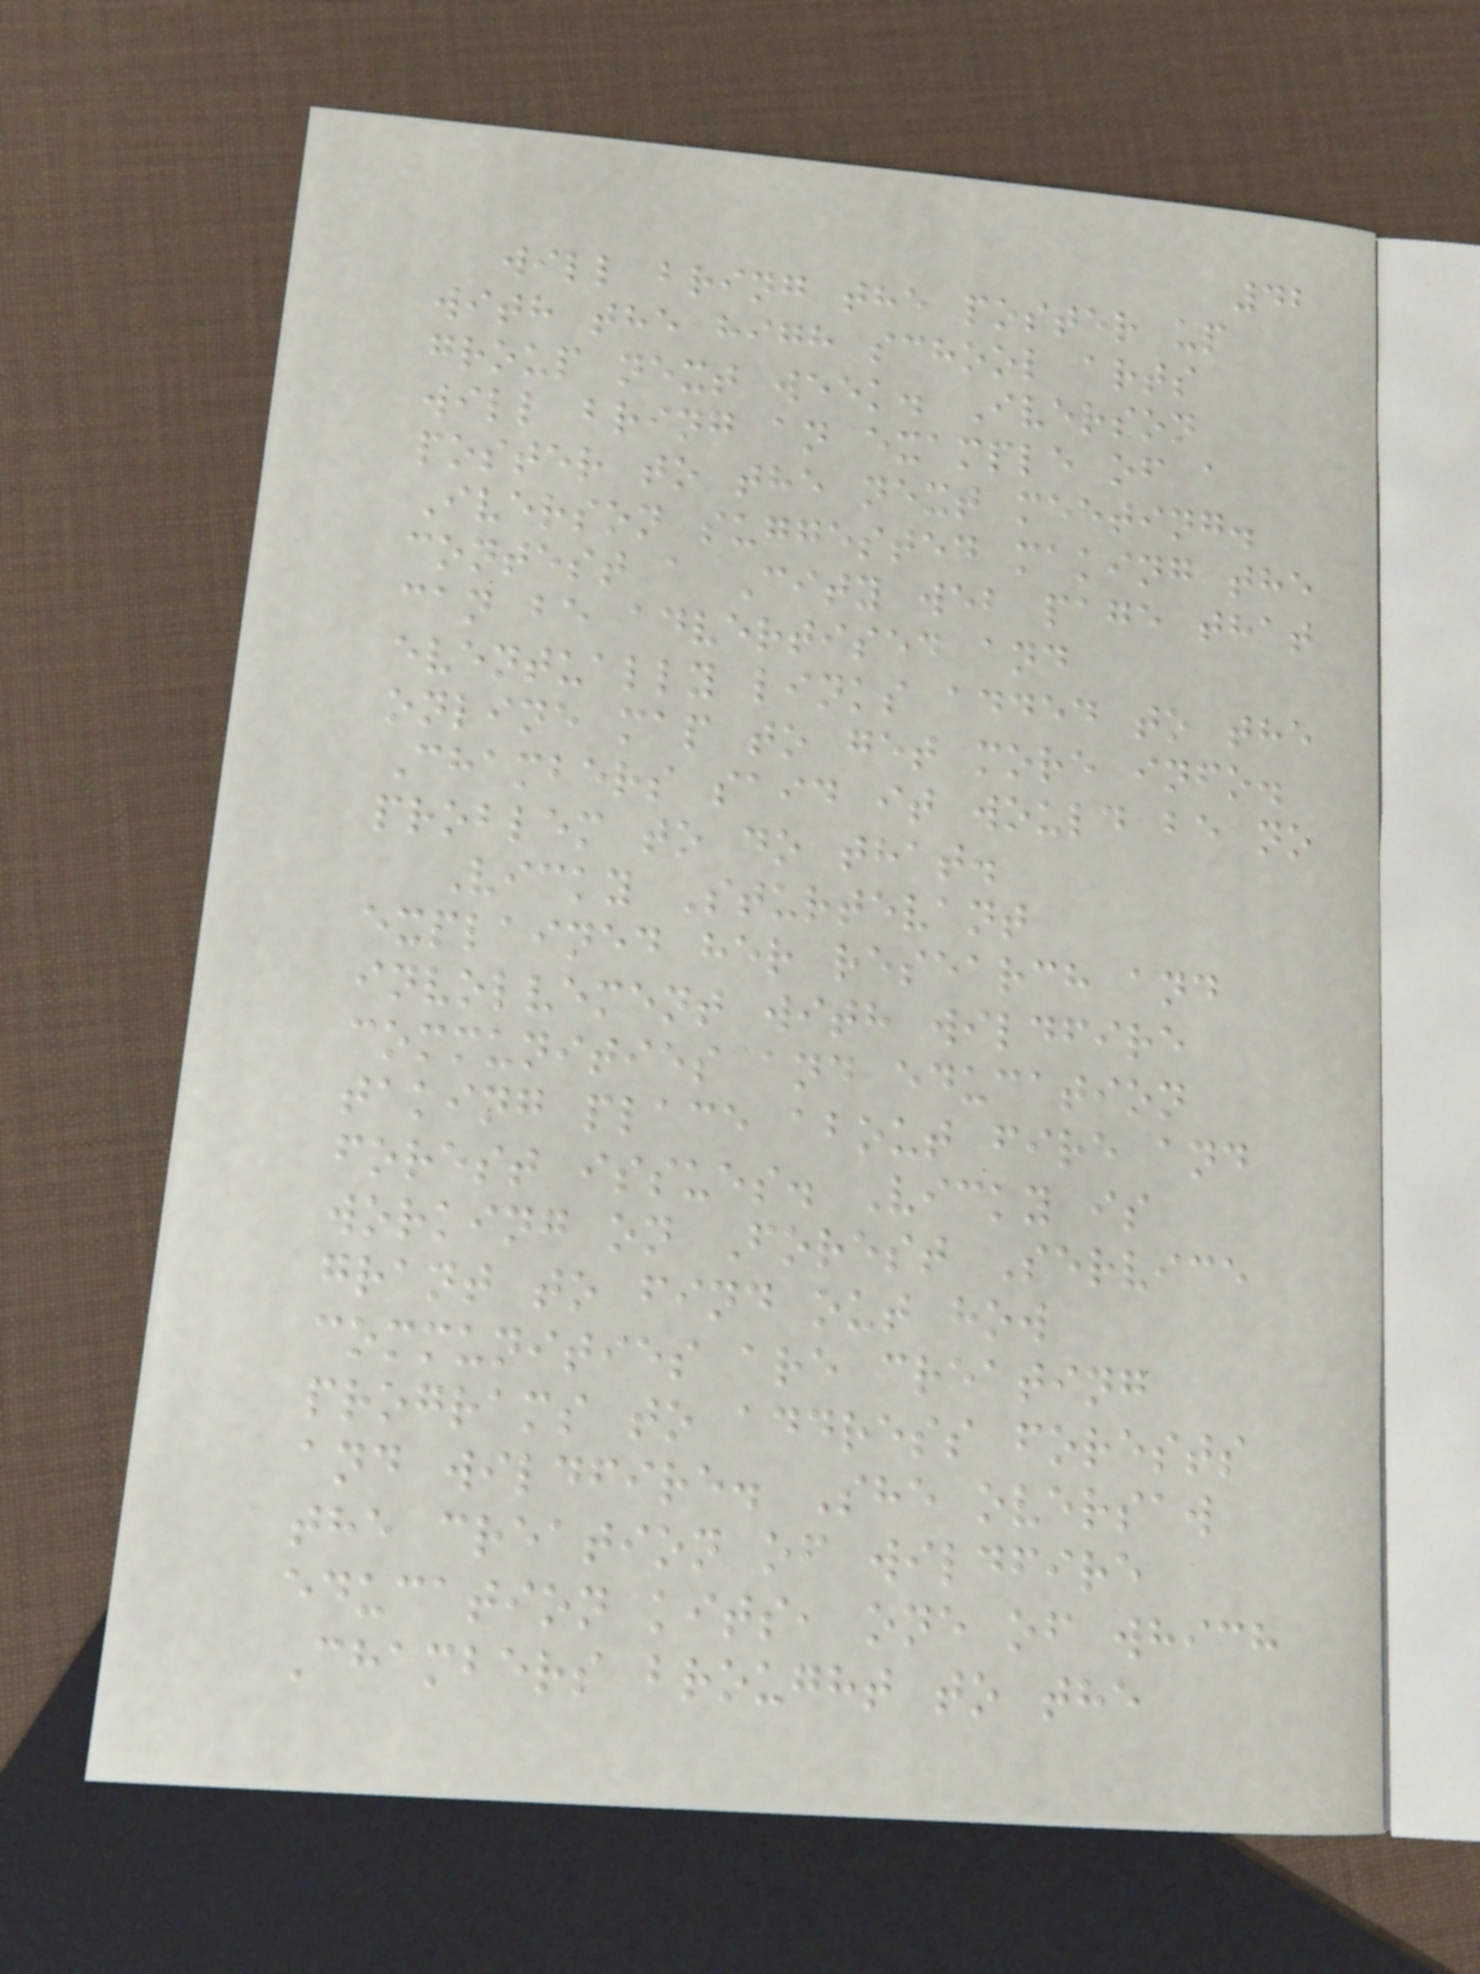42
will bring the poster up
with the high school arts
group next week. Iverson
will bring an example of a
poster to the next meeting.
Iverson suggested making the
contest a City web page that
can be advertised and
eventually links added to the
online map to get more info.
Chambers said it would be no
problem to do that.
Vicky Sturtevant
explained her research and
involvement with wildfire
communities and education
taking place about fire and
forest issues. Vicky is
working on Forest Service
grant to find out how
communities are creating
programs to address forests
and wildfire. She oversaw
the creation of wildfire
education kits, one of which
Chambers brought to the
